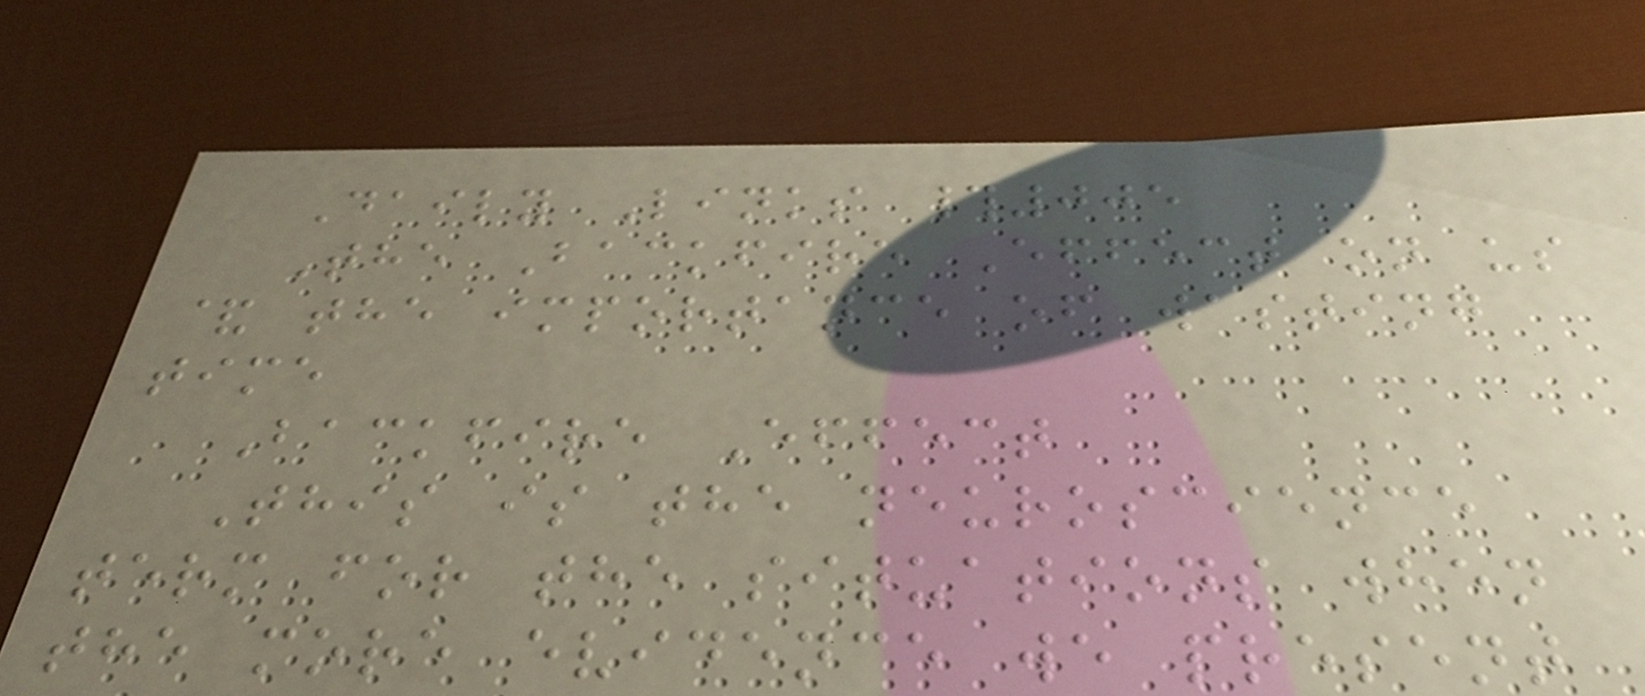Daily Links #005
The Backfire Effect on us
& the importance of wasting
time
Backfire Effect
This is the neuroscience
term for the situations when
the more evidence we present
